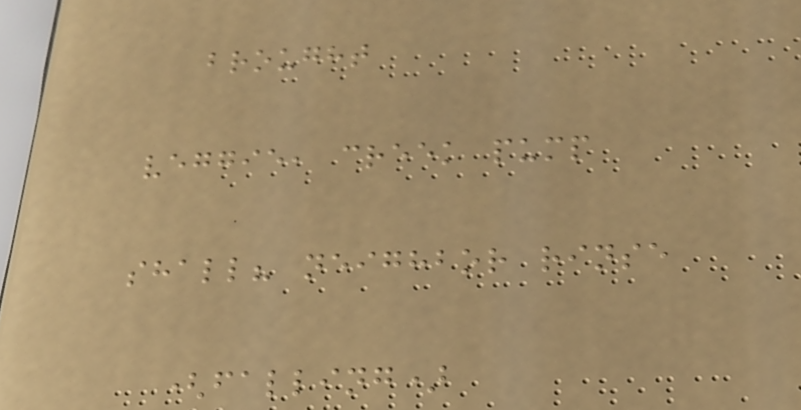brought
veggie, creek pump
shall? neighbor rinse
(falling)
